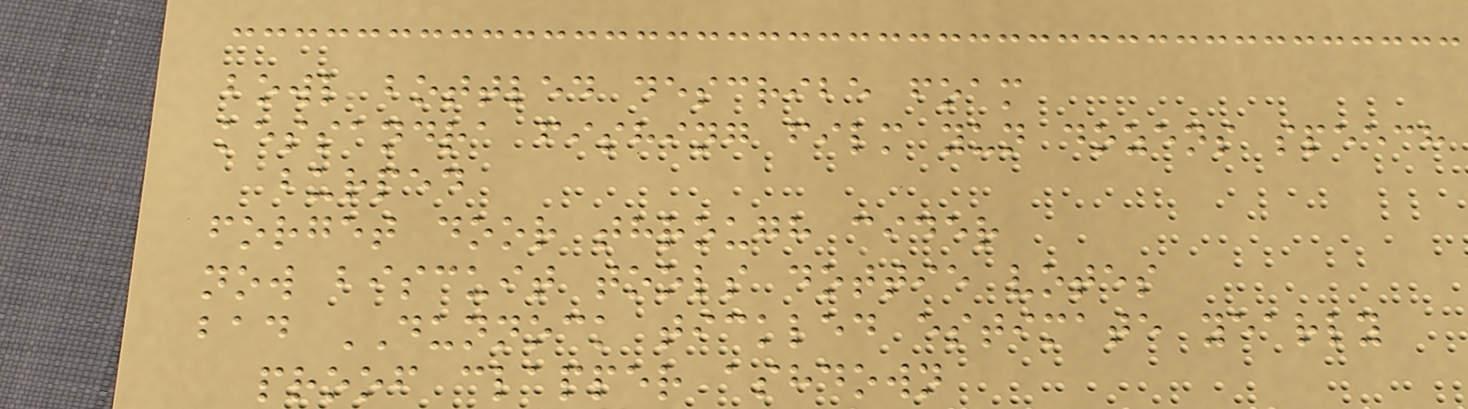bowl bottled describe foam
kessandra fishing film yun dozens speech
burped
forget door through cider
now biscuit tools dottie votes
bad DUNNOCK tickled estimate yearly
proof clapper ashdown
